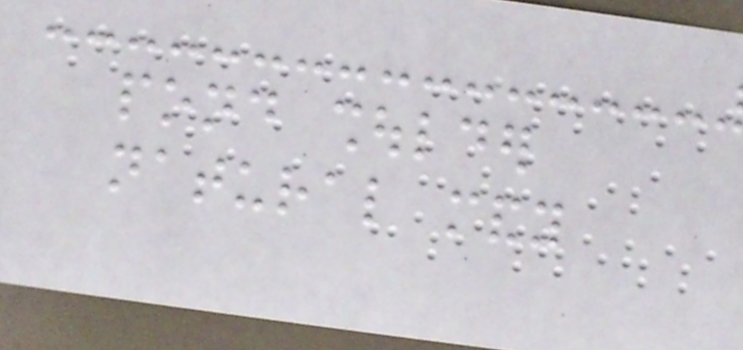pond shoulder
natural mandy
